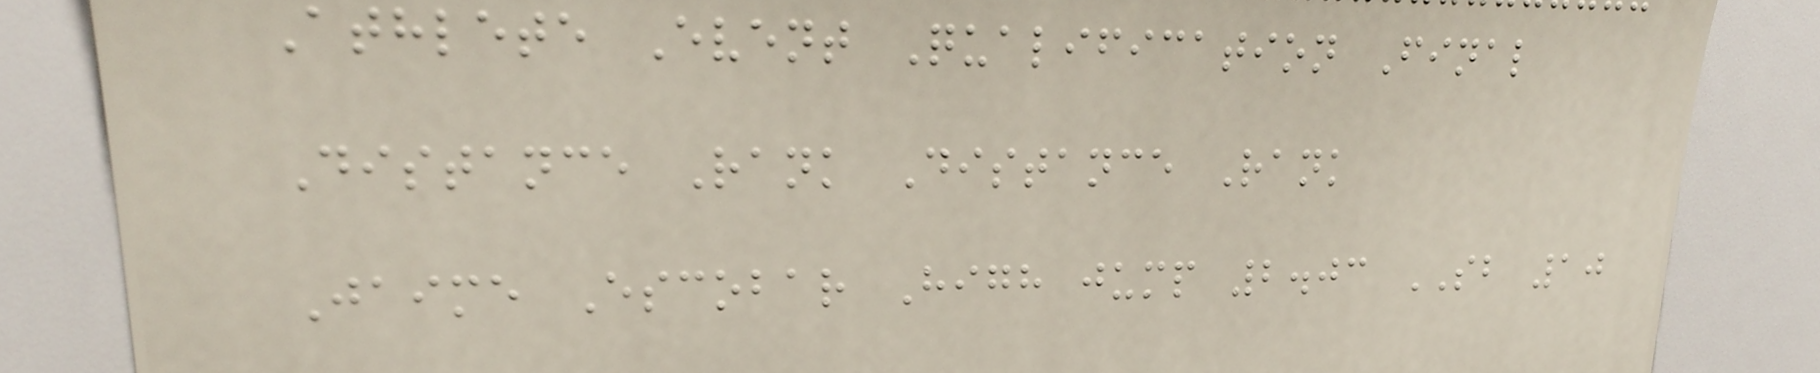Athlete Event Qualification Final
Distance Rank Distance Rank
Jaime Escobar High jump 2.03 SB 10
